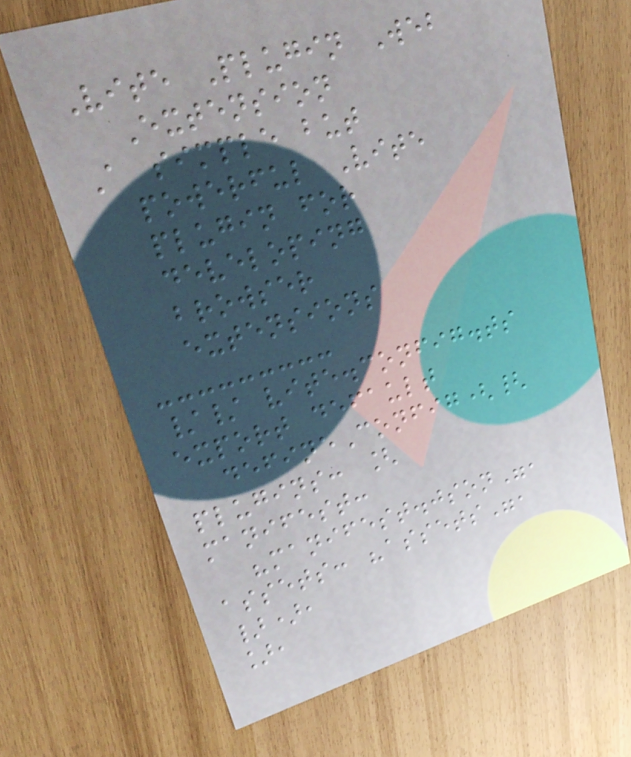Vite Plugin Web
Extension
A simple but
powerful Vite
plugin for
developing
browser
extensions
// vite.config.ts
export default
defineConfig({
plugins: [
manifest:
"manifest.json",
assets: "assets",
}),
],
